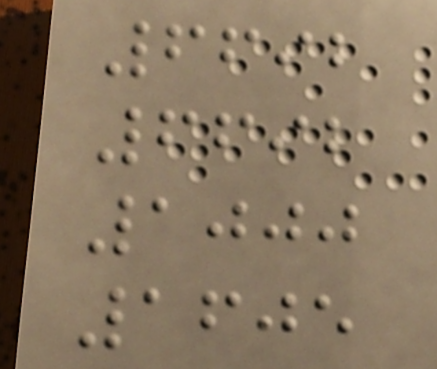6692
6692
1000
1605
